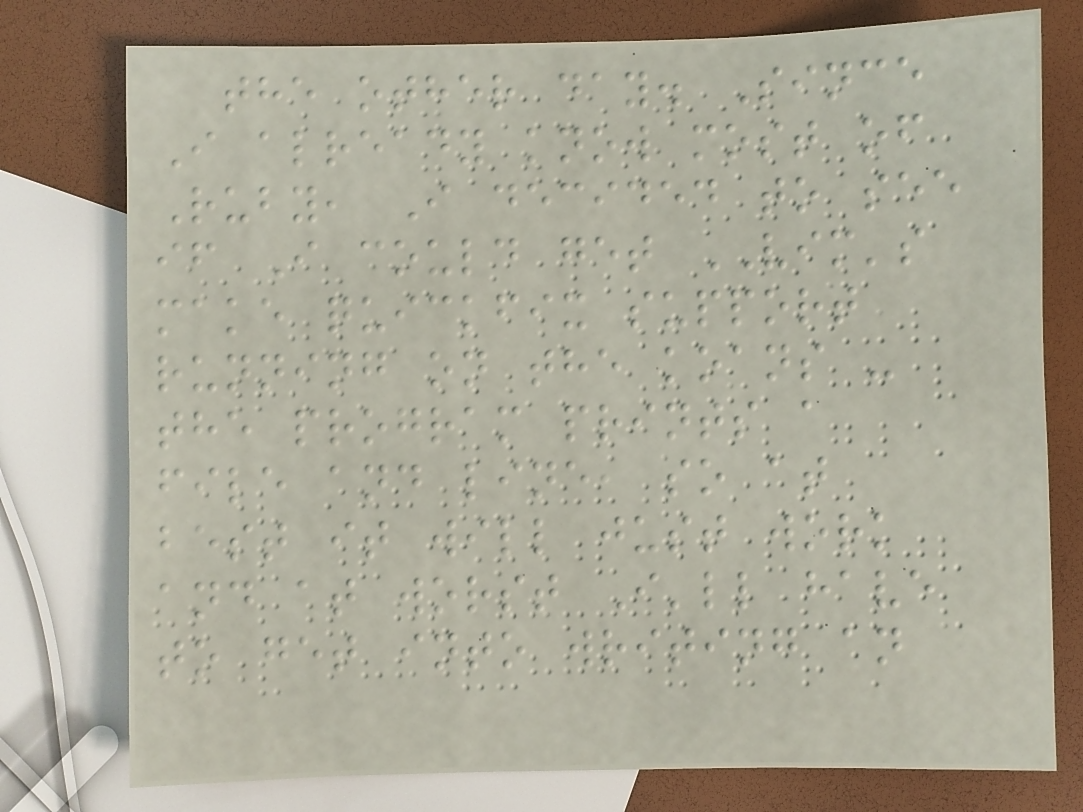the other day. Since
I already know most of
Ruby, I decided to see
if I could get VIM's
make quickfix support
running on the koans -
the program prints a
file and line, so at
best it will just work
and at worst I'll have
to get into writing an
